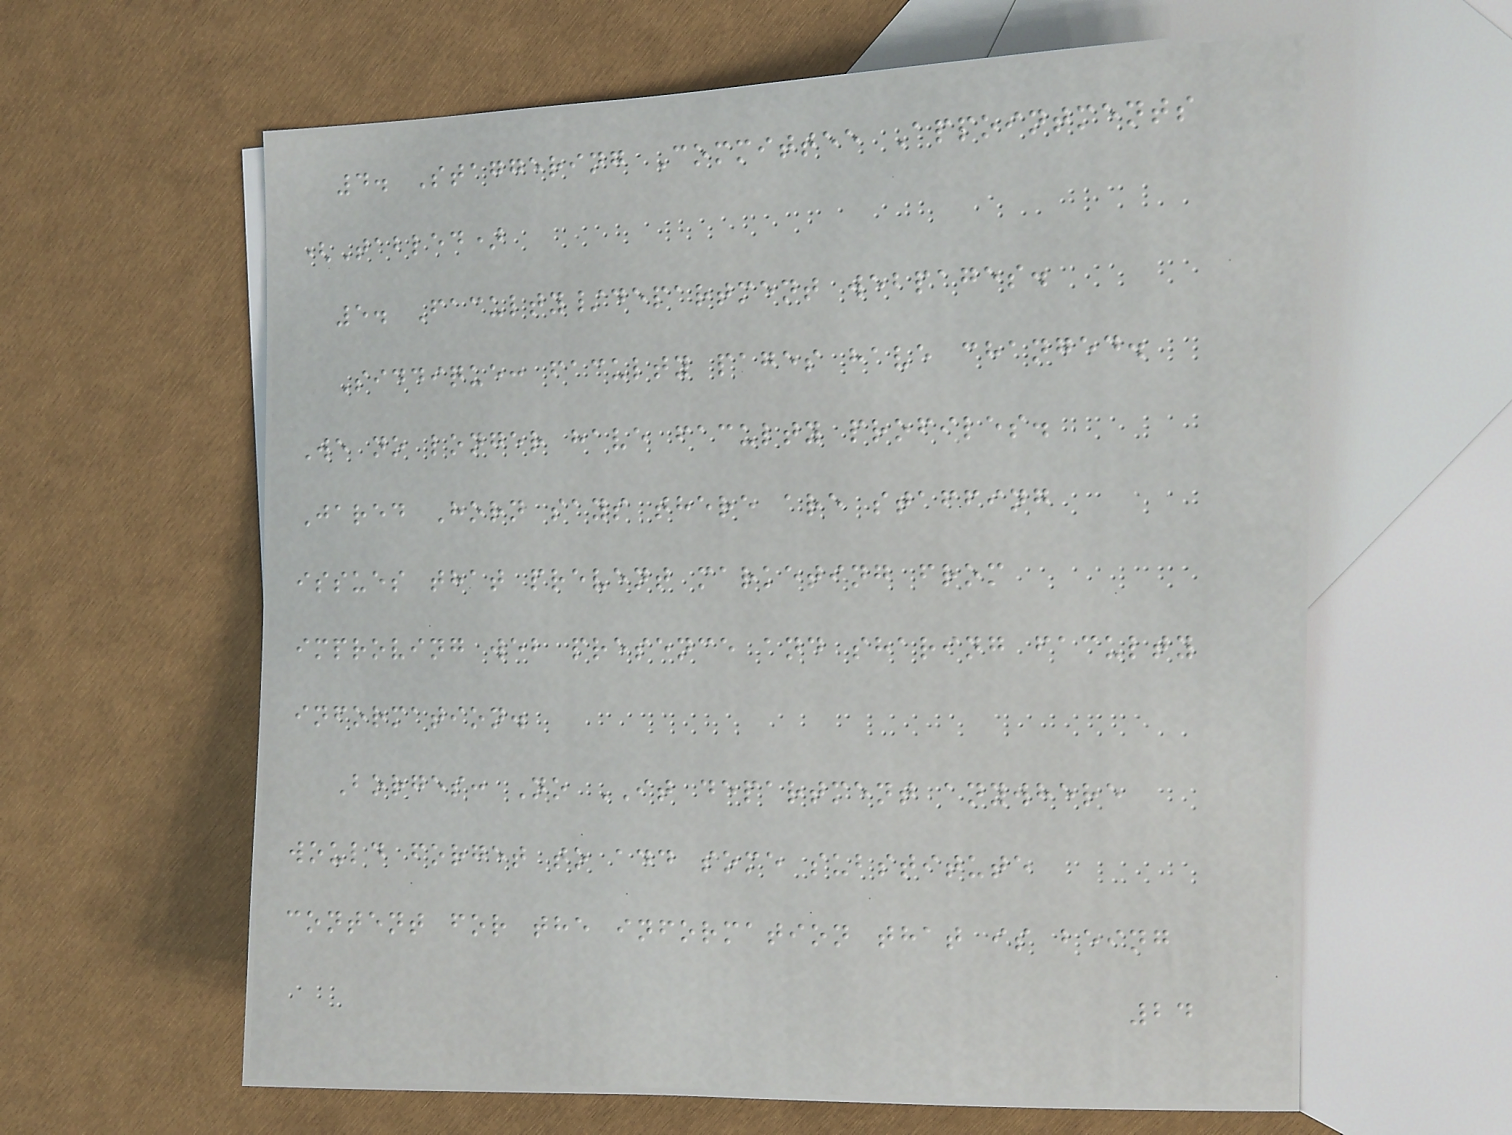4. Staggering Committee Appointments
(Tabled)
5. Faculty/department webpages.
Siddique: faculty pages have changed.
We no longer have faculty profiles.
Jared Horn says there are staffing
issues that prevent marketing from
improving web presence and sharing faculty
information.
Borges: No IT department anywhere
would forget to add some substitute
content for the information that is being
24
